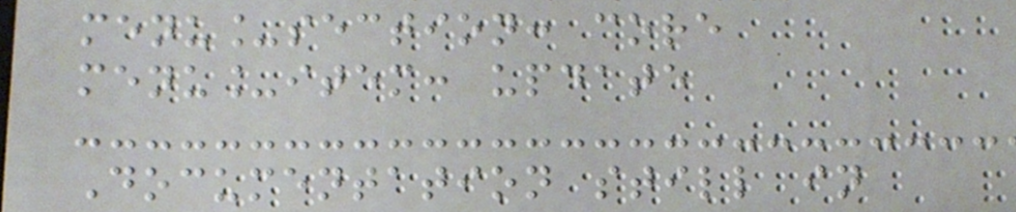menu_section: core
menu_item: update
Documentation still in
